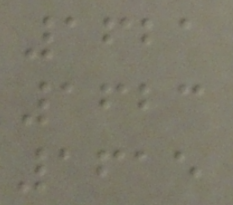1621
1623
1615
